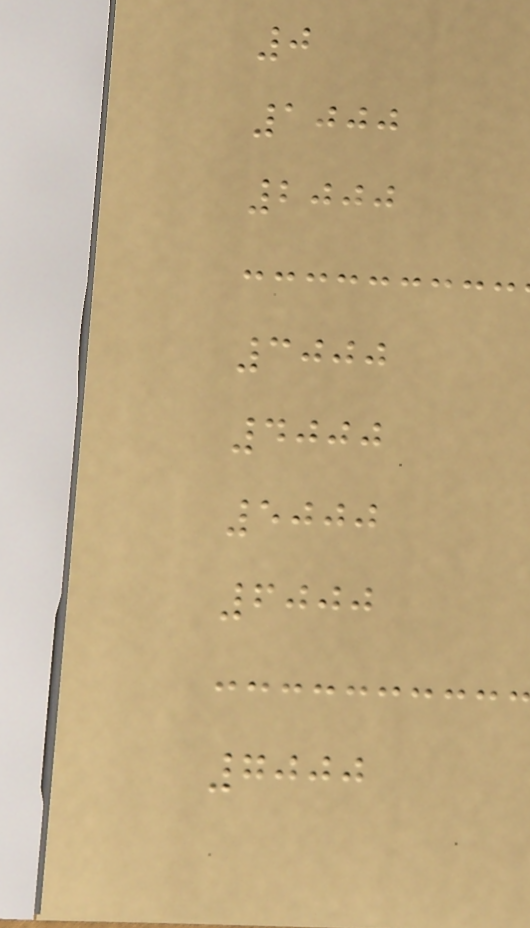0
1000
2000
3000
4000
5000
6000
7000
